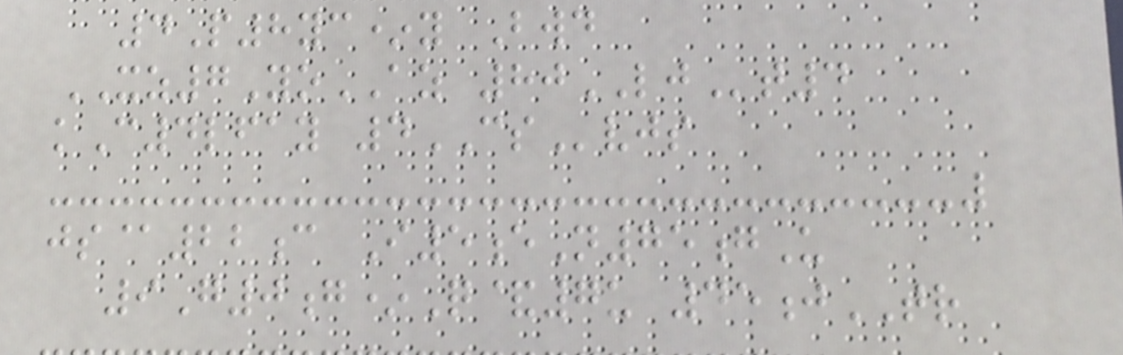4P8yc*y Bwd
XZ7YoAZ 80LJt4
kC4lfay 4CSvjs
js@22c I5eN75gU
9G0g*Q&7u 45jTR
